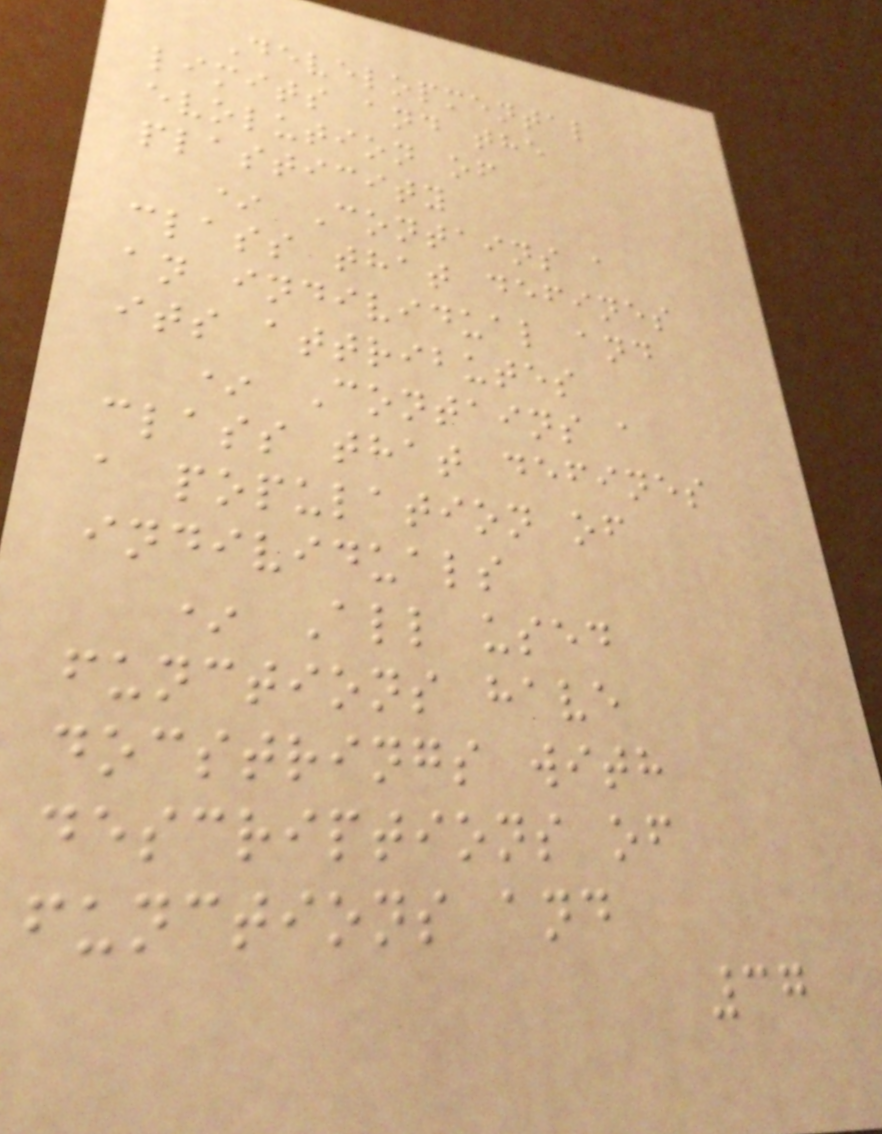Developmental
limits and the
evolution of
plasticity
* Contains a
class that defines
an individual and
its attributes
* Contains a
class that defines
a population of
individuals
* All used
functions have
docstrings with
descriptions of
functions and
37
